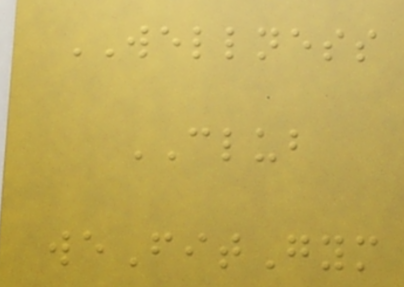WELLNESS
CLUB
weFitGym
